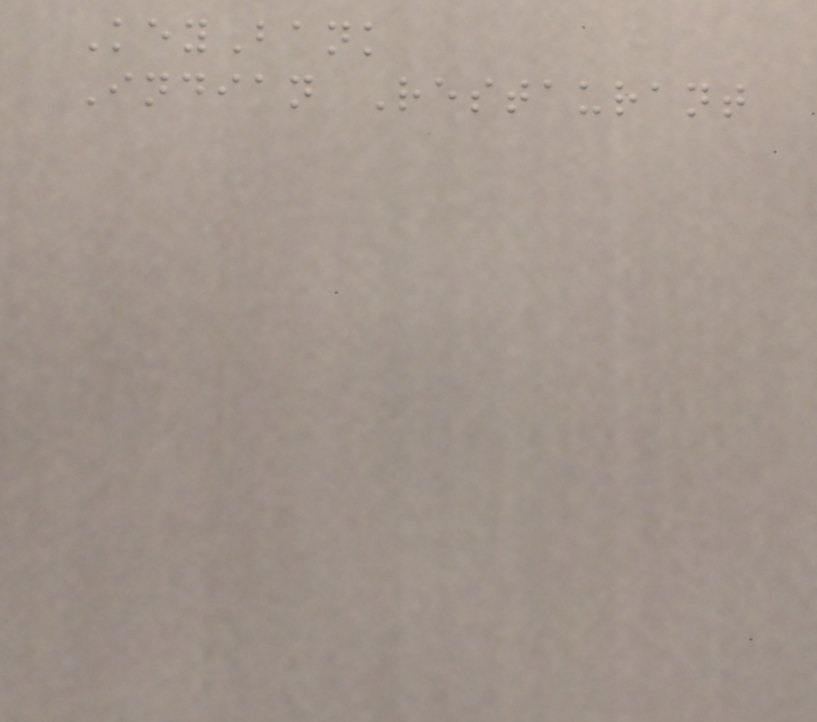KeyBank
Indian Restaurant
